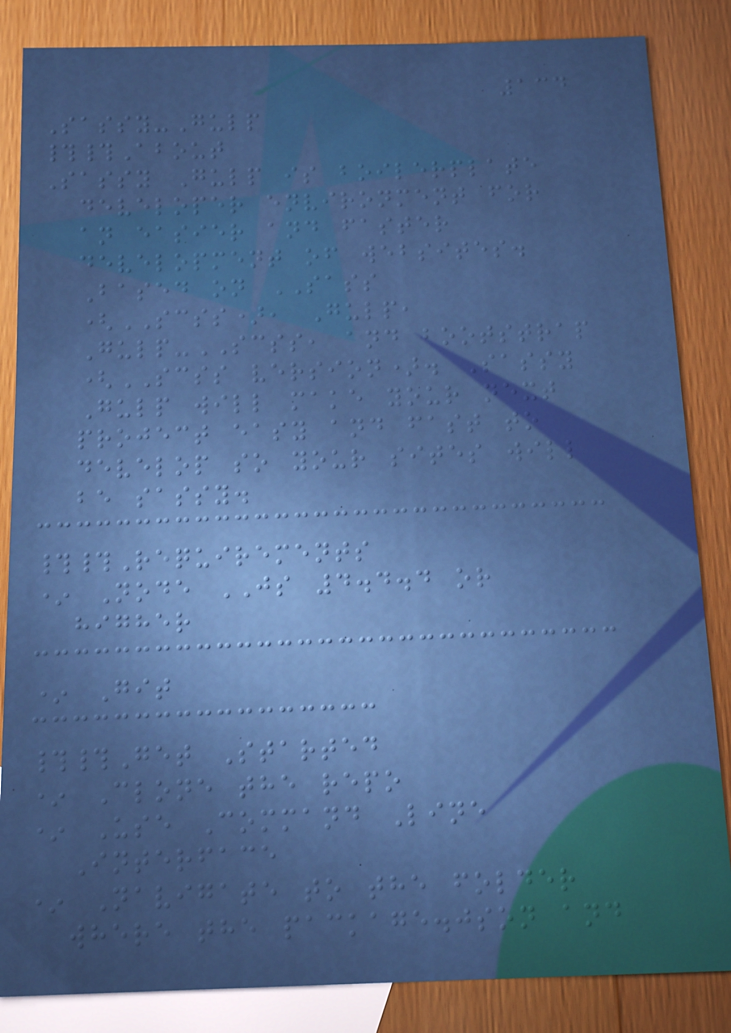134
Sassy-Gulp
##About
Sassy Gulp is boilerplate
developer environment for
an easier and faster
development of websites.
Based on SASS
(SCSS), Gulp,
Gulp-SCSS, and bootstrap
(SCSS version). Sassy
Gulp will make your next
project easy and fast to
develop so your sites will
be sassy.
##Requirements
* Node JS 4.4.4 or
higher
* Git
##Get Started
* Clone the repo
* Use Command Line
Interface
* Navigate to the folder
where the package.json and
